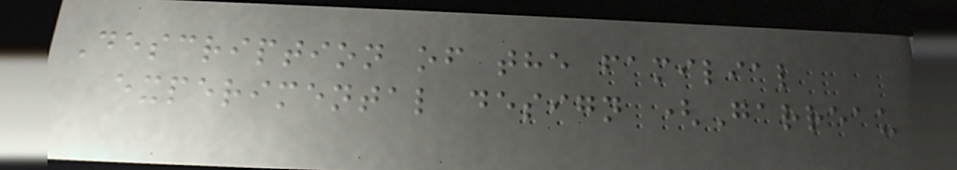Description of the familial
experimental design (Garreau
